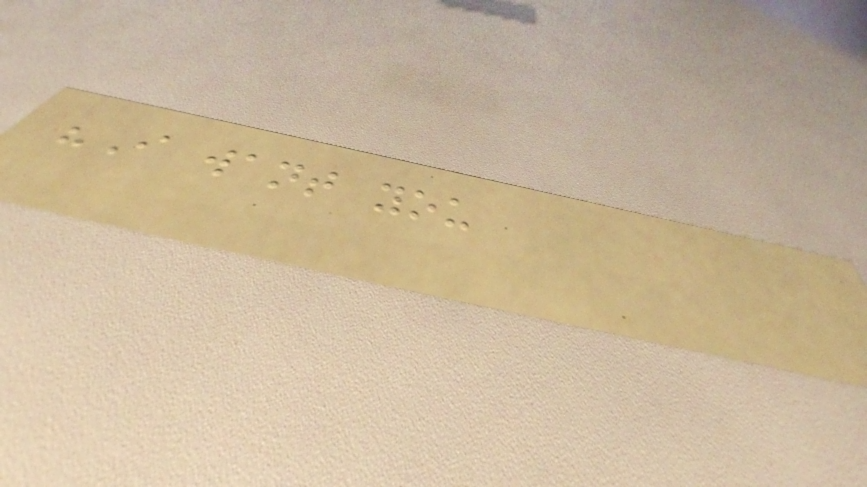"I want you
